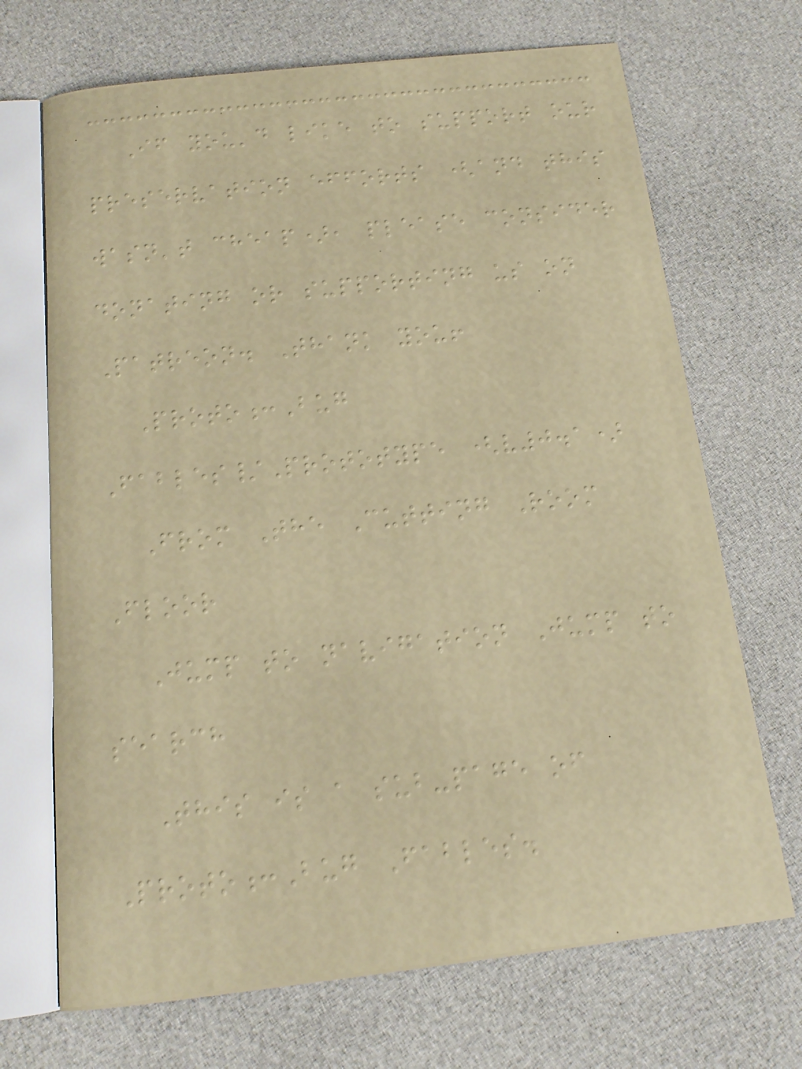If you'd like to support our
preservation efforts (and this
wasn't cheap), please consider
donating or supporting us on
Patreon. Thank you!
Proto:Bug
Fables/Prototype (v0.1)
From The Cutting Room
Floor
Jump to navigation Jump to
search
This is a sub-page of
Proto:Bug Fables.
